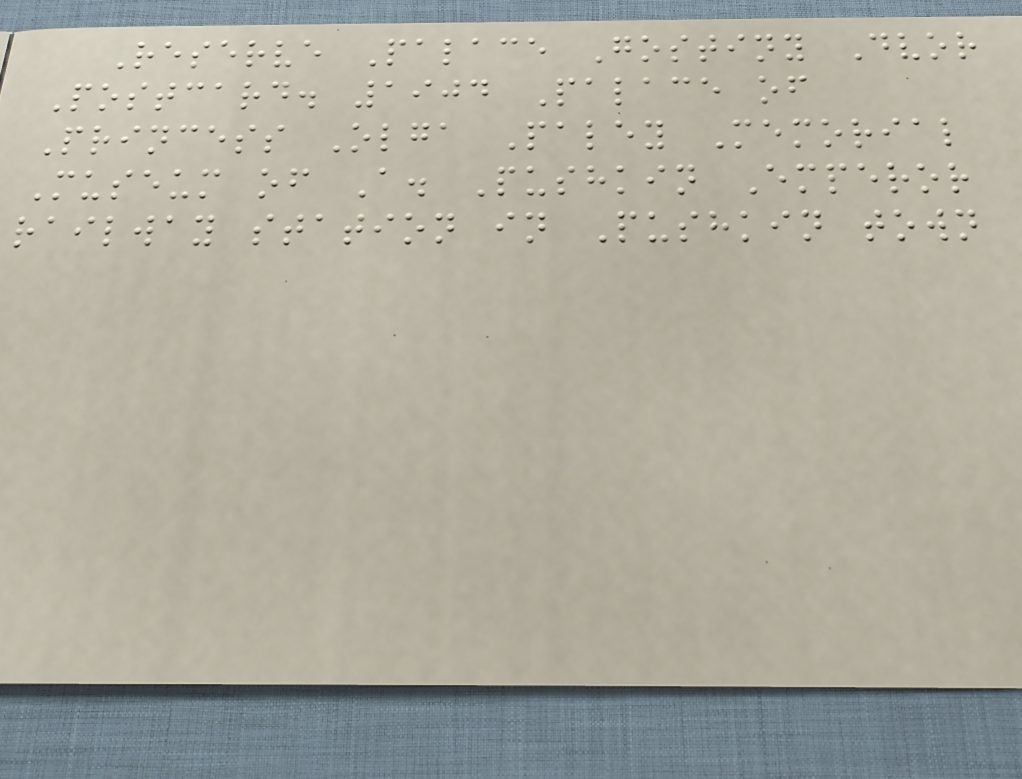Reserve Palace Gostiny Dvor
Postcard. 1904 Palace of
Princess Olga Paley Memorial
Museum of A. Pushkin Emperor
railway station in Pushkin town
